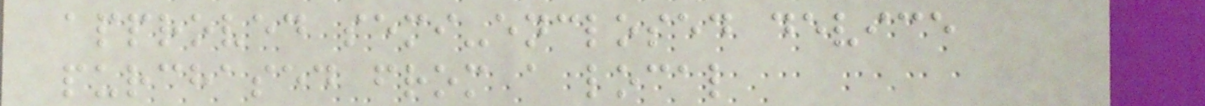approved semi-enclosed device
purchased from a local
